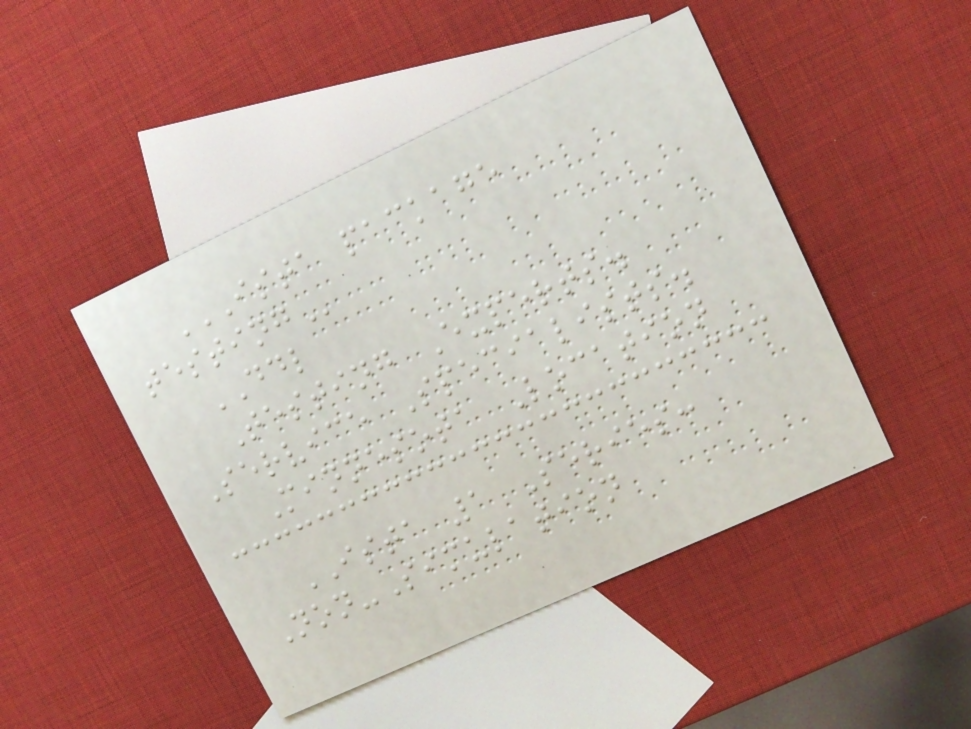ISTA PACKAGE
TESTING
DDL
Testing Experts.
Service Specialists.
Minnesota Location
ISTA 1 Series:
Non-Simulation
